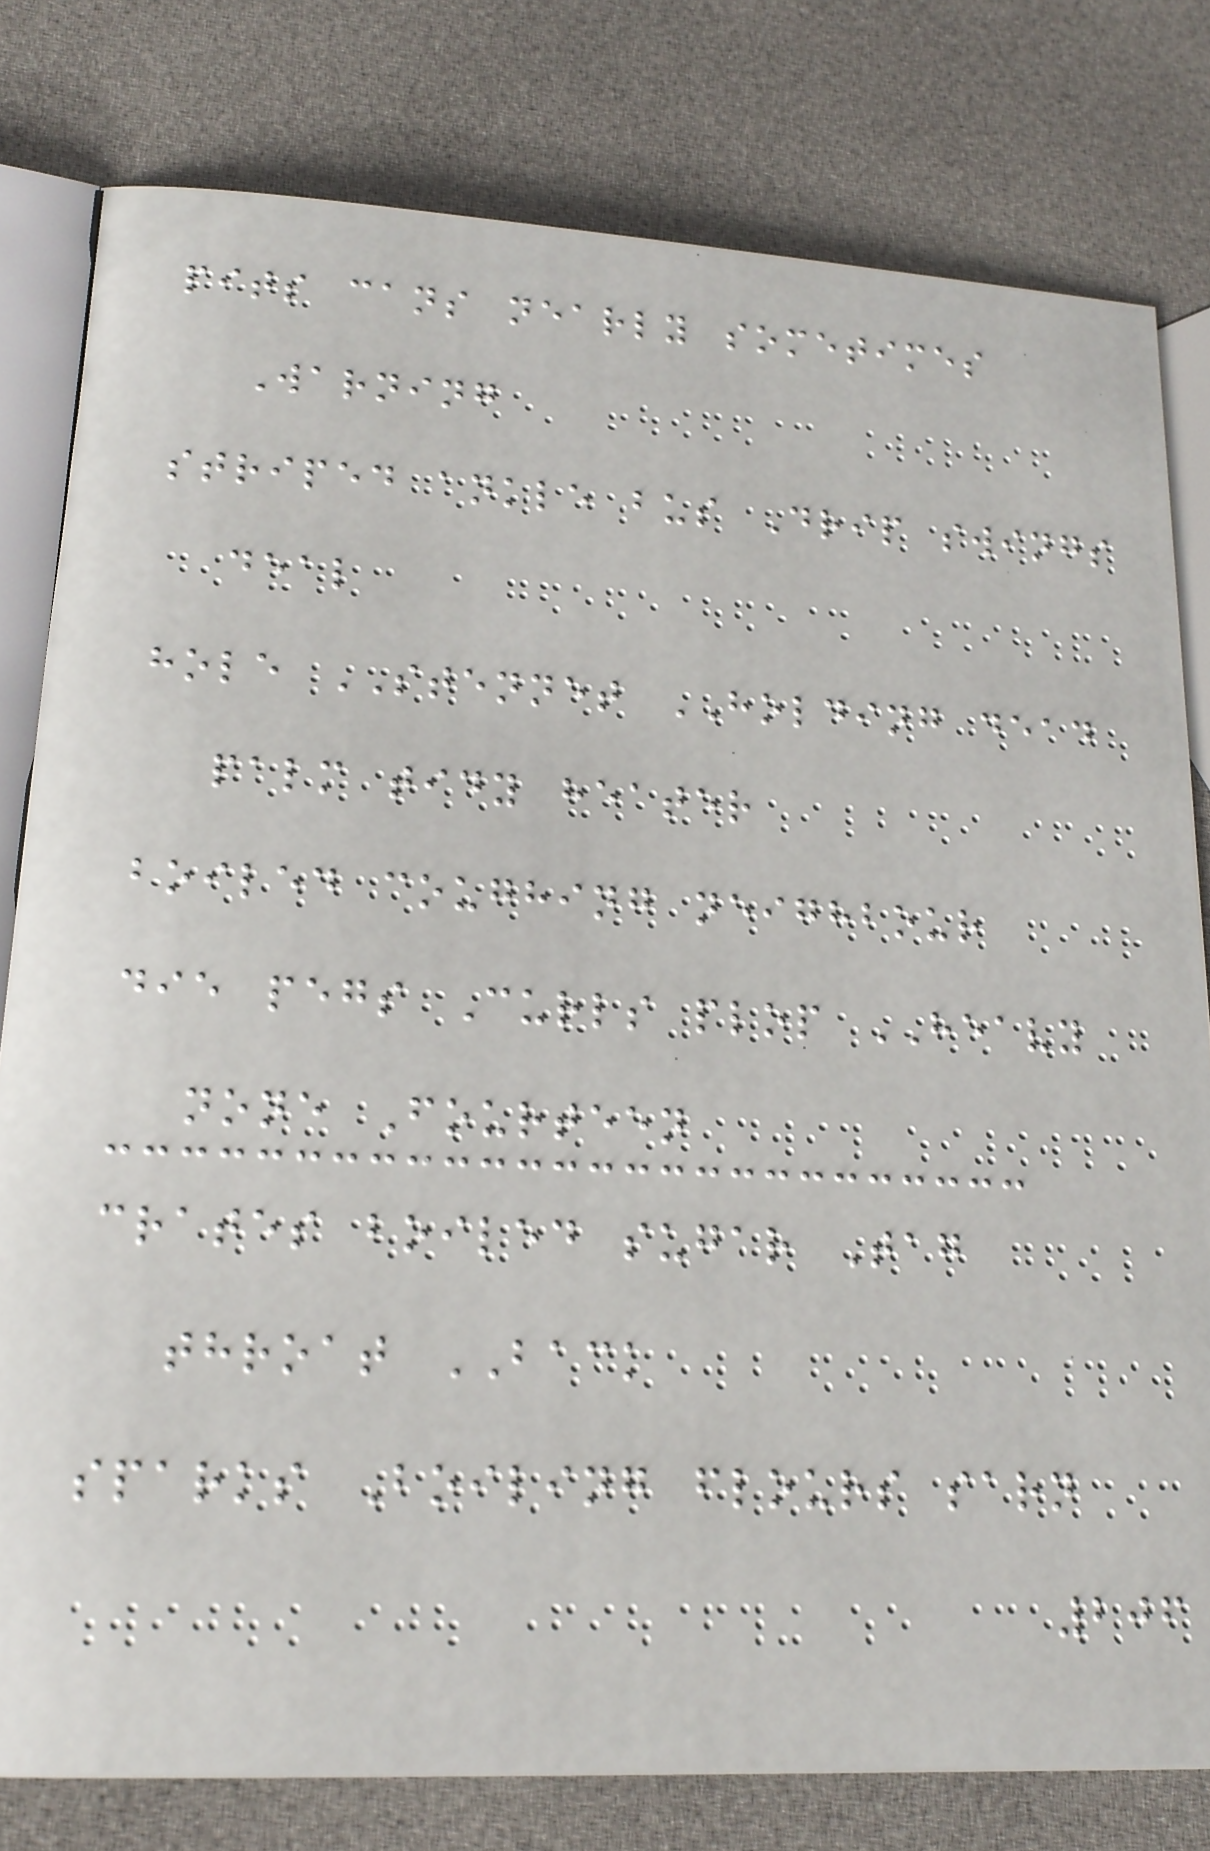pits cans nearly sometimes
Warning
striped ankle bus Drip swings
deal
hole STENNET HOLDING dead
palm tidy heater
boiled coughing neighbour
die pegs Curls plop HEAVY
none Fourteen
crates boiled sugar Tag
throat BACK
sparks Boiling flours sarn
206
